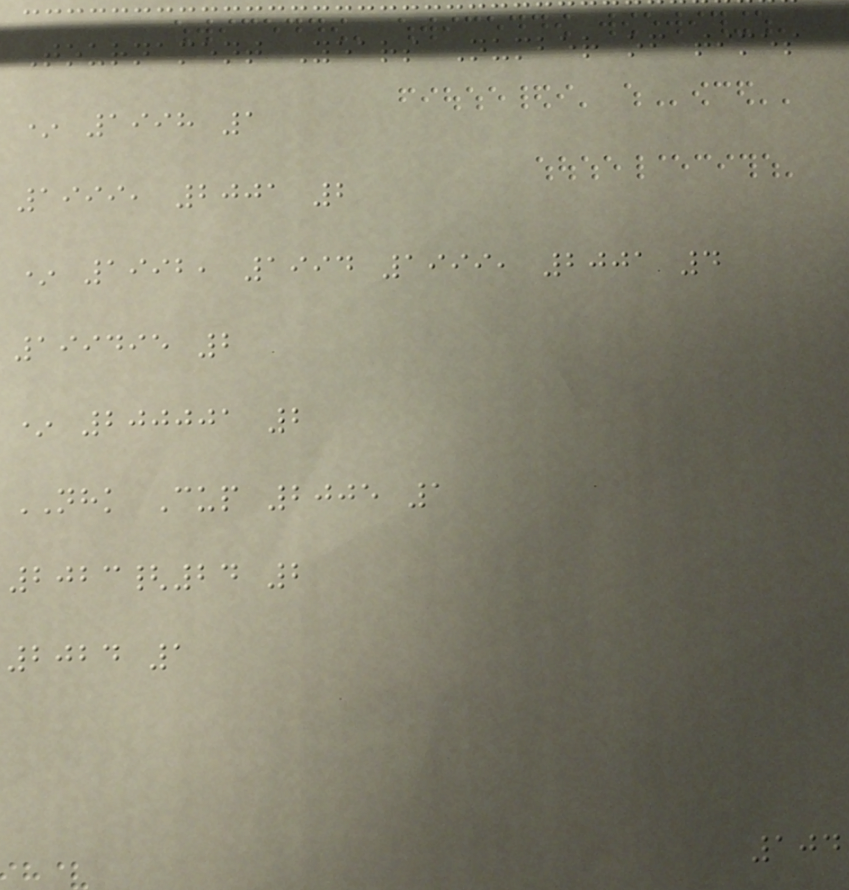Tournament Years Number of times
* 1998 1
1999, 2001 2
* 1992, 1994 1999, 2001 4
199495 2
* 200001 2
NHK Cup 2005 1
2023{24 2
2024 1
104
